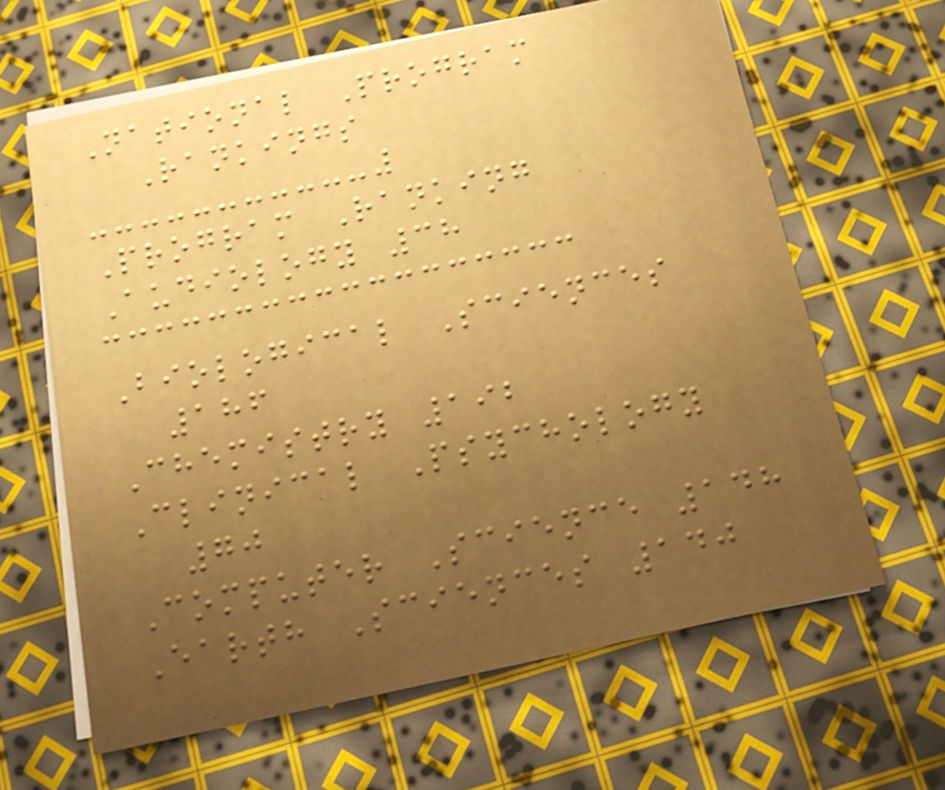National Program
Rankings
Program Ranking
Audiology 38
Biological Sciences
186
Chemistry 192
Clinical Psychology
70
Computer Science 148
Earth Sciences 140
